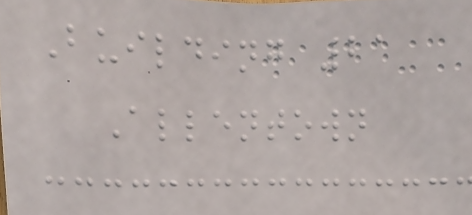Building 21
Allentown
